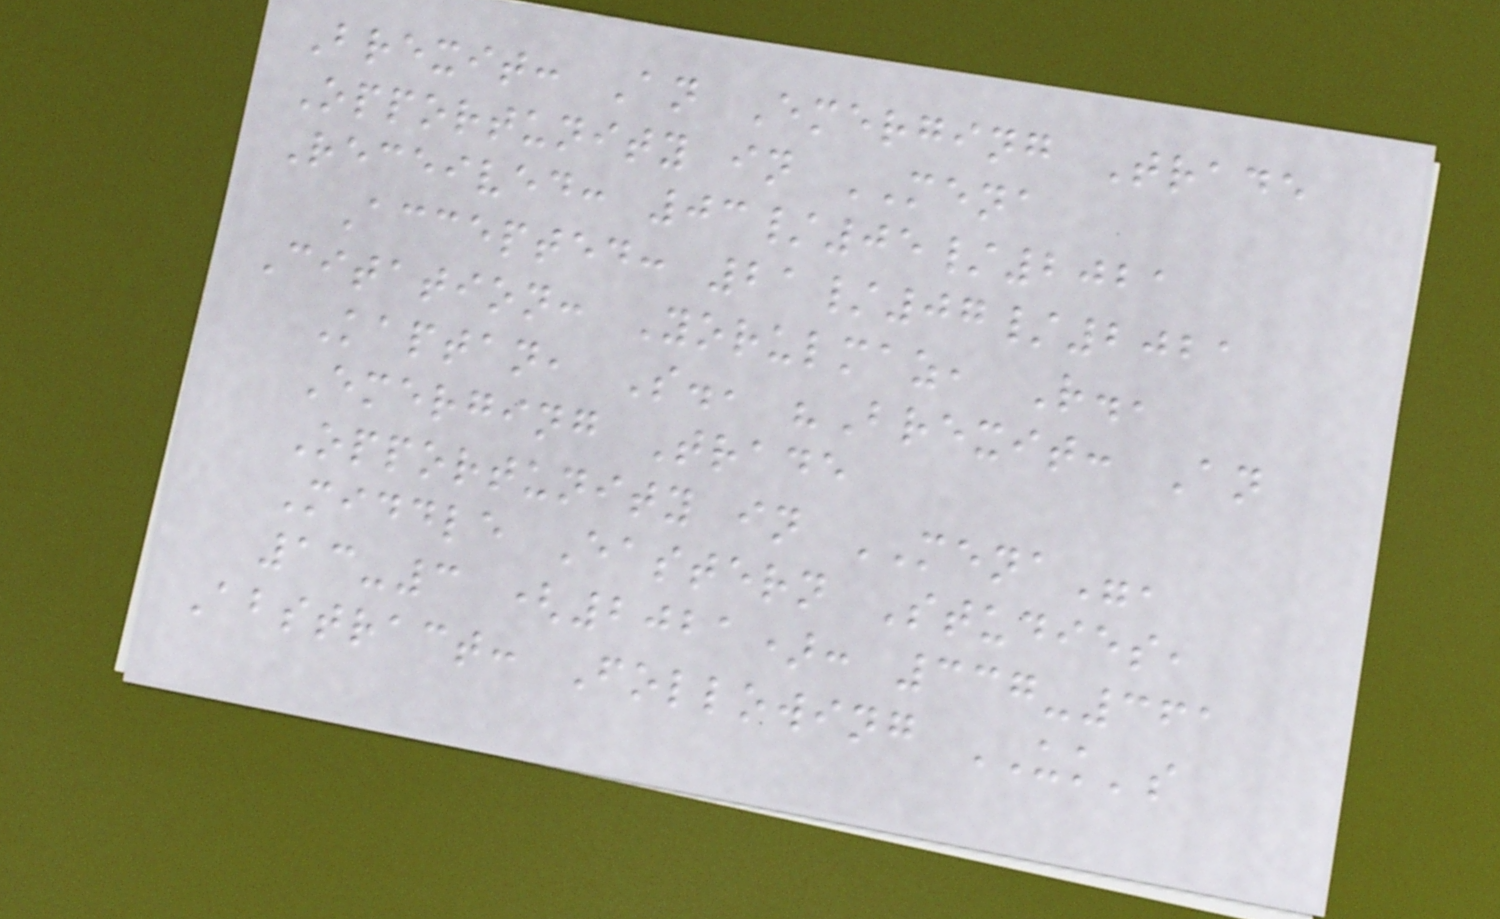Brexit: An Emerging Trade
Opportunity in MENA
Received: 03/05/2021
Accepted: 21/07/2021
Citation: Yorulmaz, R.,
Kaptan, S., "Brexit: An
Emerging Trade
Opportunity in MENA",
Middle Eastern Studies,
13-3 (2021): 337-361
Abstract: Following UK's
